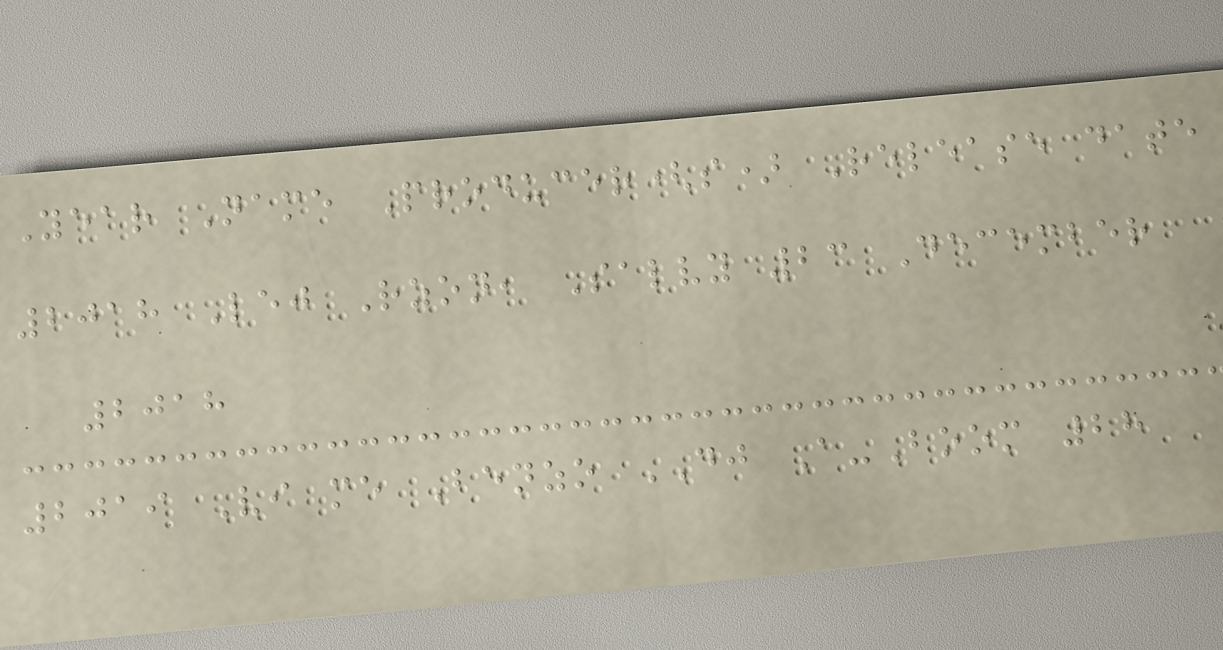Year Name Producer(s) Release date
2018 Lej Rzon, Salvy 23 December
2018
2019 Vi me Benzo DJ A-Boom 28
